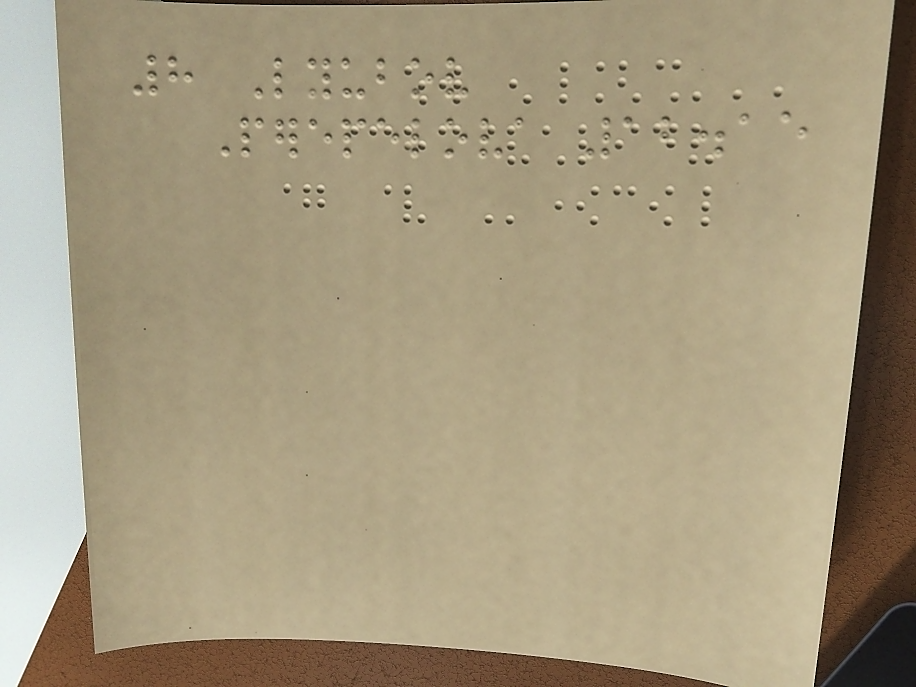8 Lyubov
Perepelova 12.15
